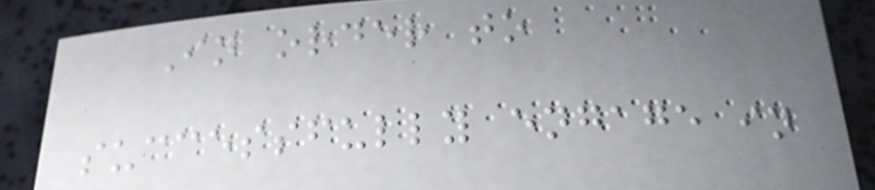In order to
successfully engage in
